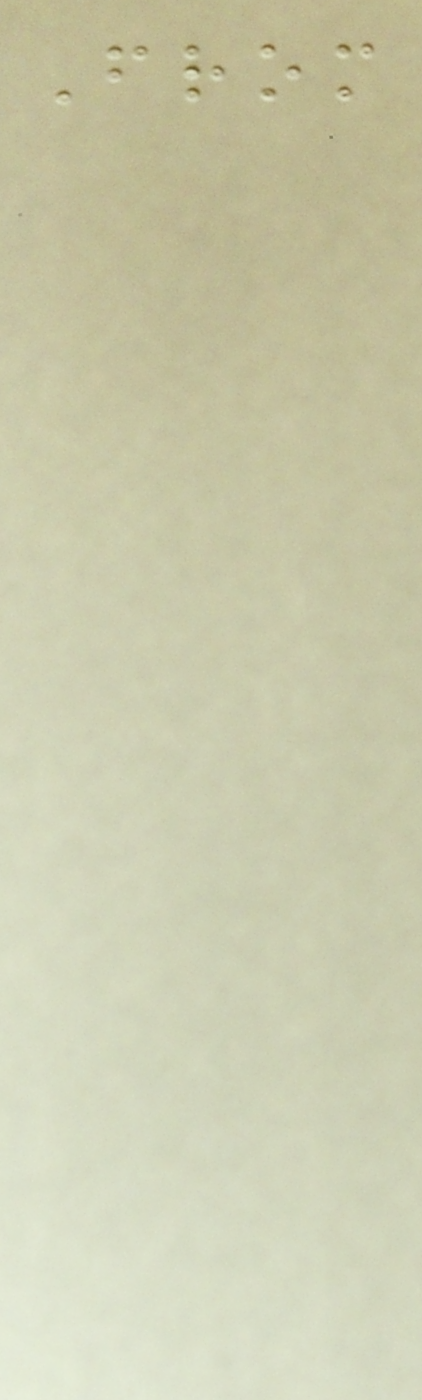From
